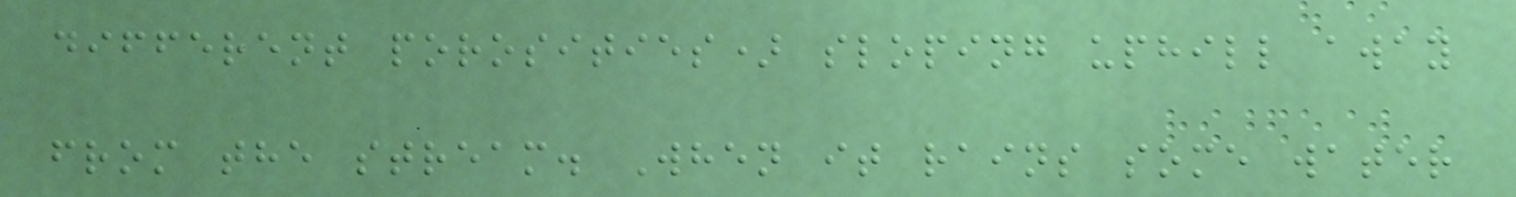different porosities) sloping uphill away
from the stream. When it rains some water
